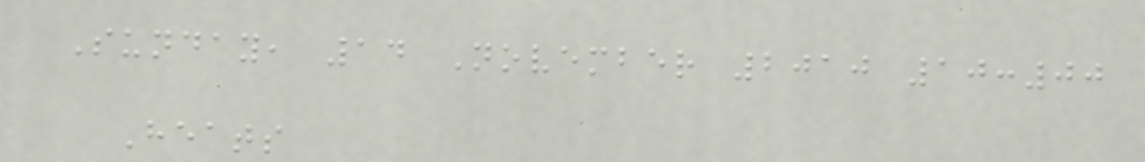Sunday, 14 November 2010 10:00
Heats
